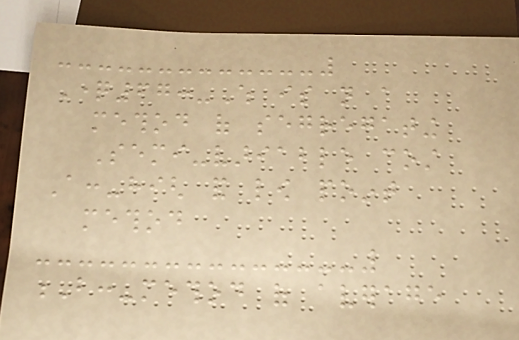Question67:-Which is not a
method of segregating
Semi-variable cost
A:-high and low point
method
B:-method of average
